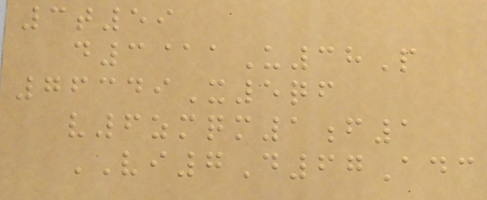3t59
d3@aU38P
76349X5qf
v6zmqm1f1
VI7D67Adc
